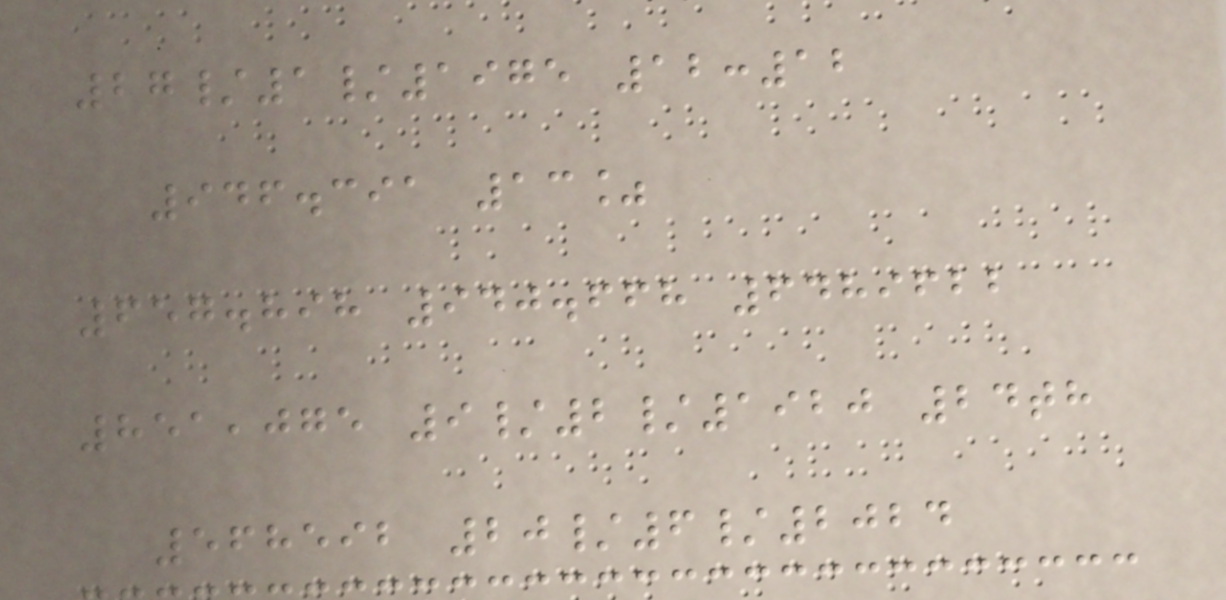27/1/1975 12:12
946.391 13%
657.898 940.668 6489622
851,075 9/2/1920 24th
568592 20/6/2024
